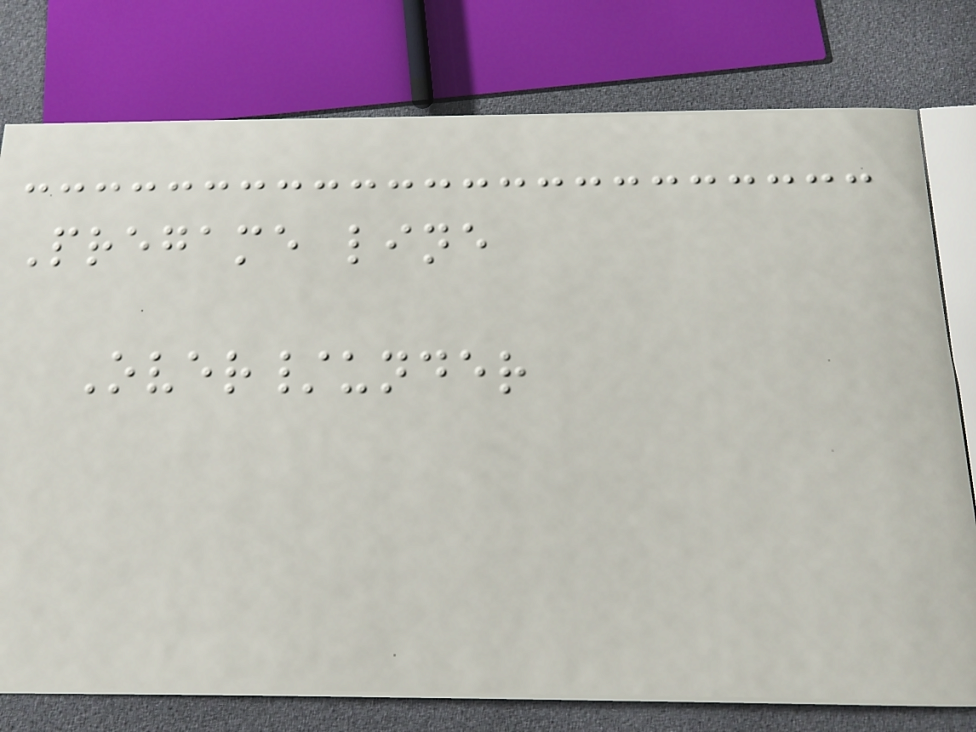Pregame line
Over/under
